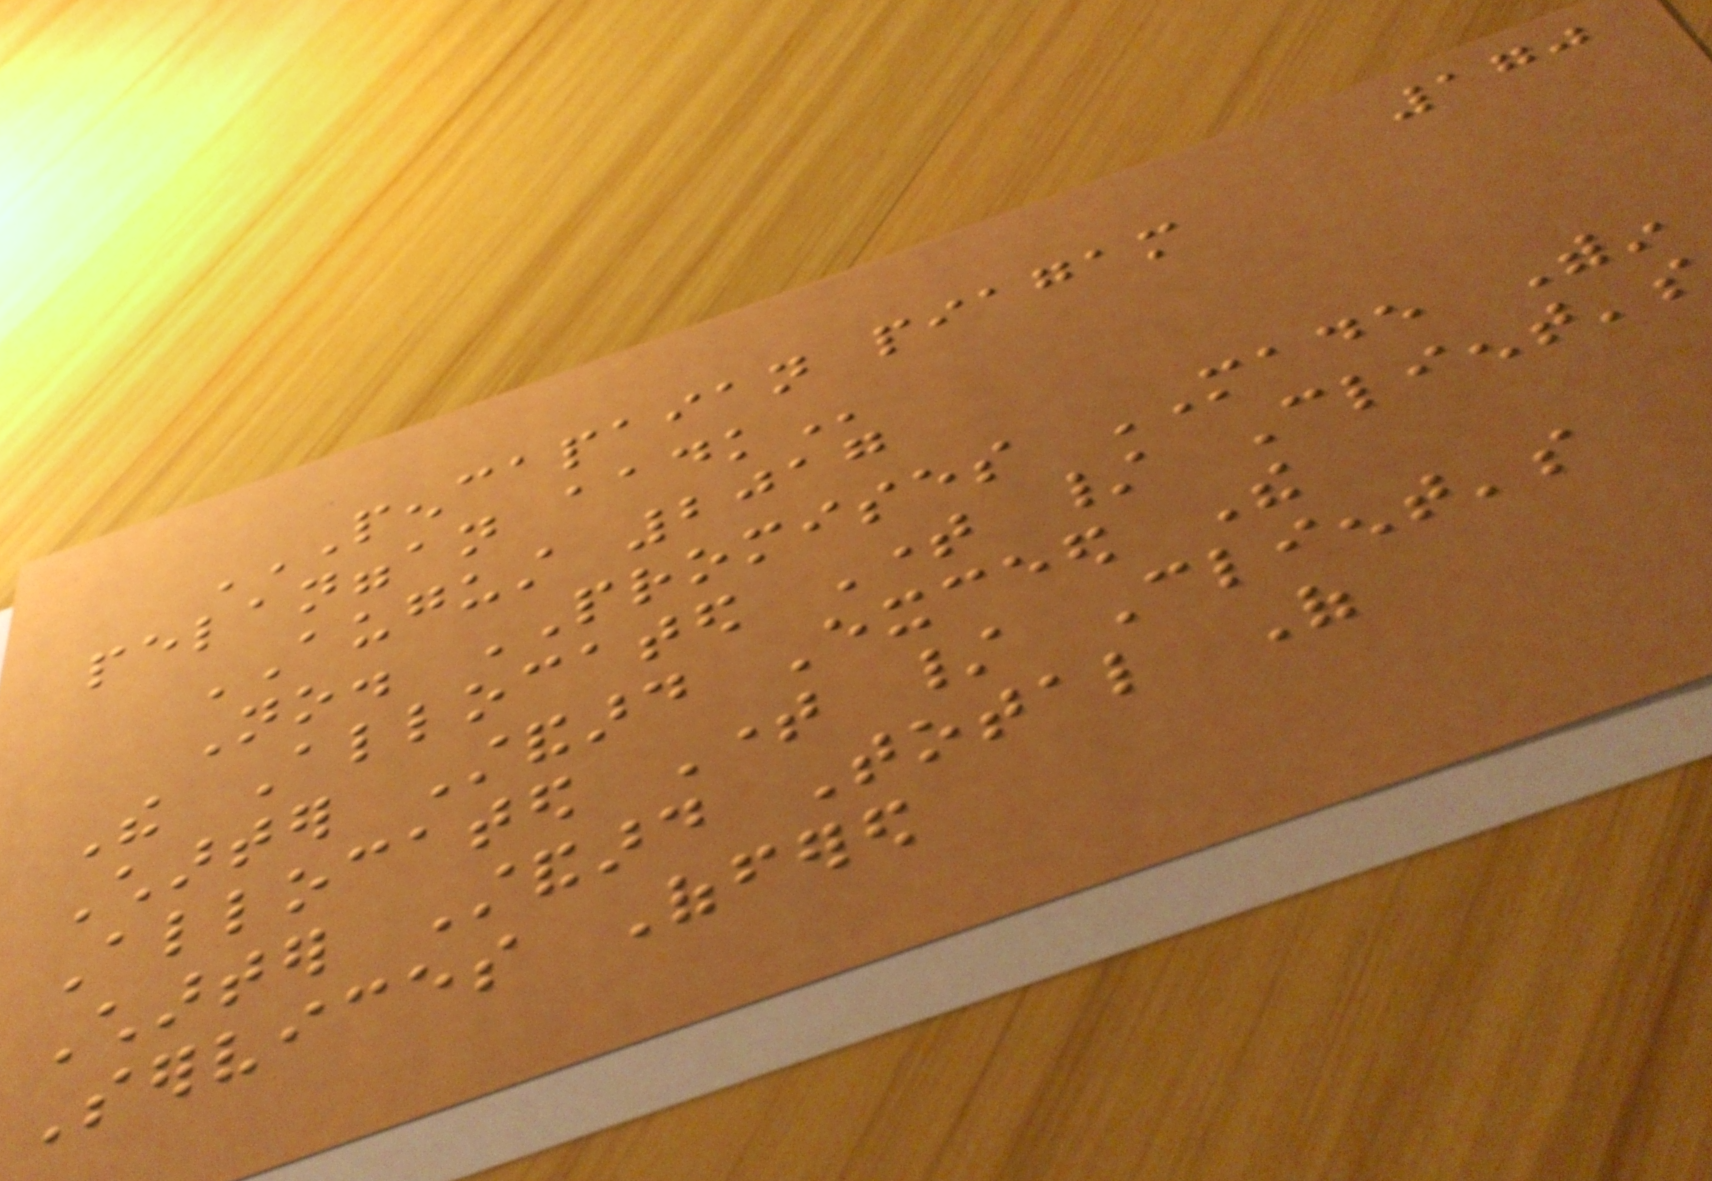170
PENCAPAIAN PIAGAM
PELANGGAN AADK
AUGUST 2017
No. PROMISES MADE Within
The Allocated Time / Client's
Charter Standard Exceed The
Allocated Time / Client's
Charter Standard Total Of
Services Offered
